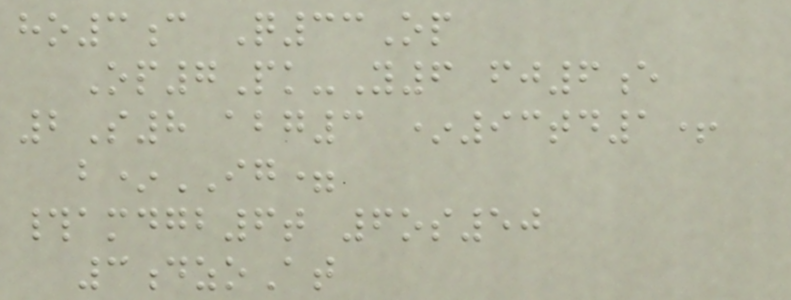ho3c Q33Op
Op7Pk-Y6 fj6e
2S8 abg3 *93td1+
b*IG=
#amdgb6t 6os50
3dzoAt
